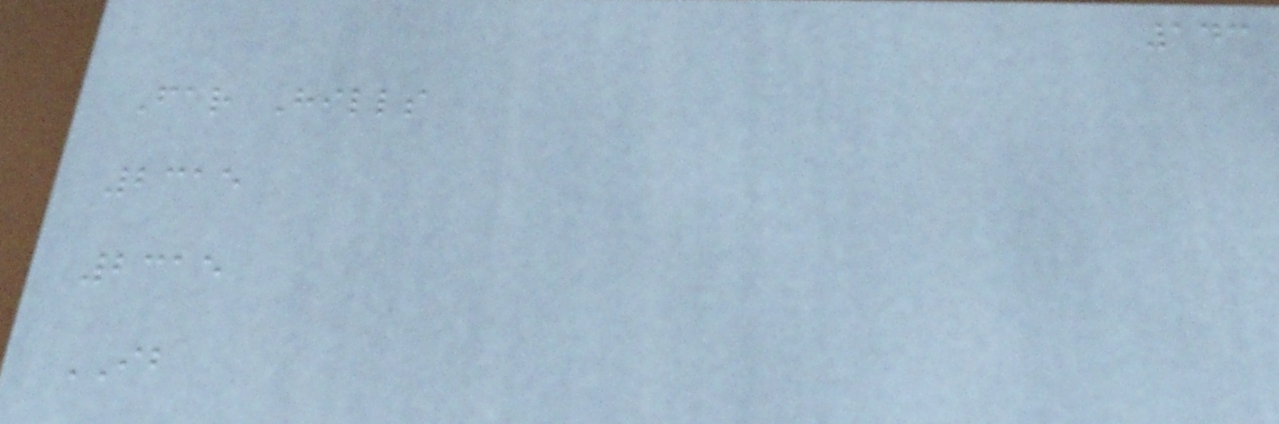143
Far Hills
2315
2315
IB
